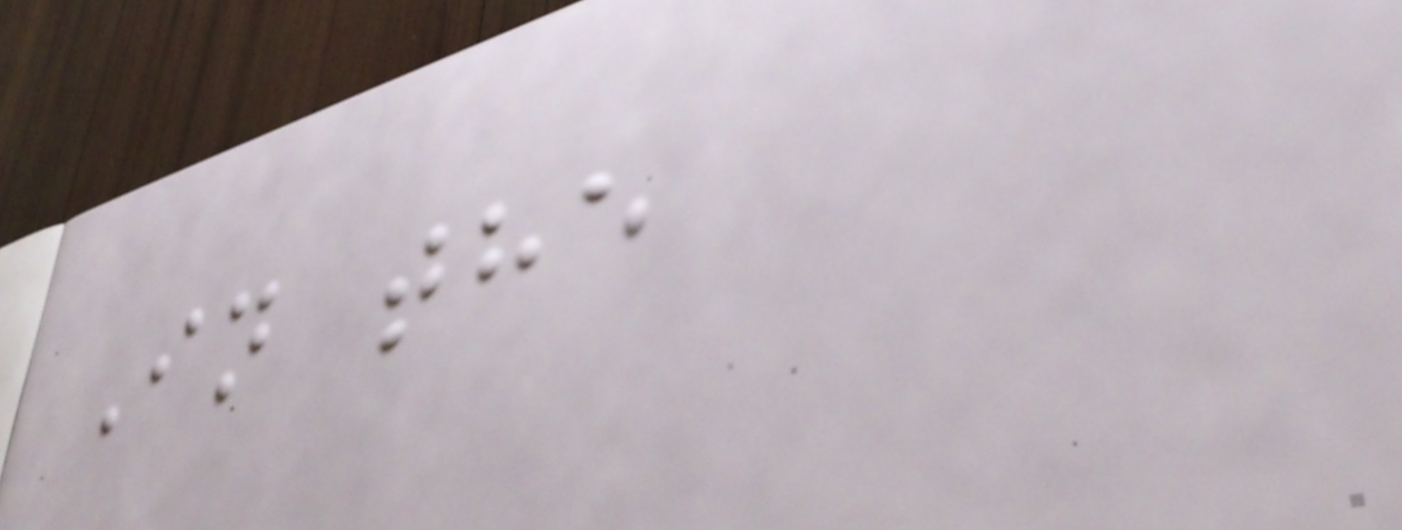In the
